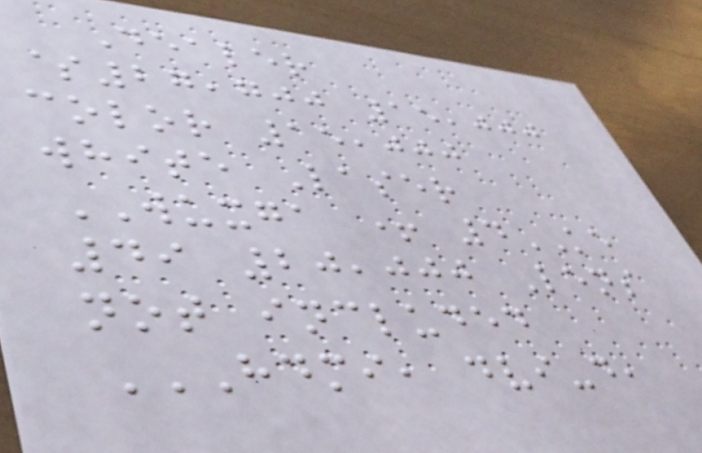Dealer
$27,700 15,000
color 15,000
white Laser
WUXGA + 4KE
49 20,000 Lens
not included
HDMI, DVI-D,
